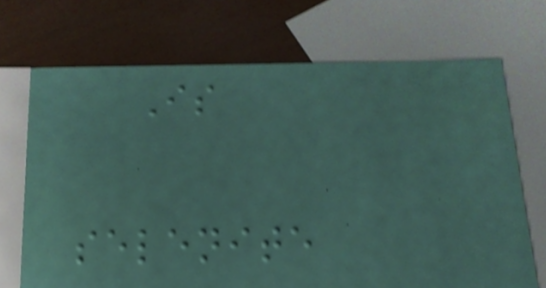Is
selenite
